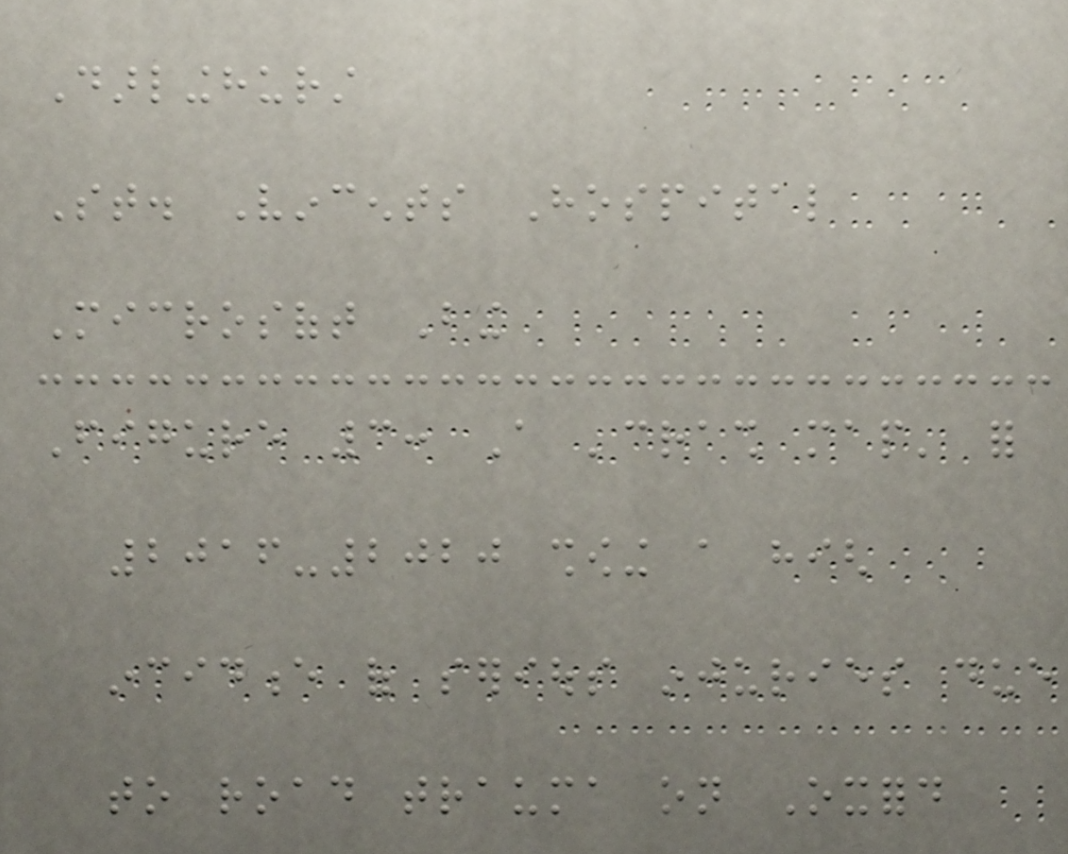Darlinghurst
St. Vincents Hospital
Microsoft Bing
Figure 3: A 'crash map' for
2016-2020 showing a high
incidence of serious injuries due
to road trauma on Oxford
